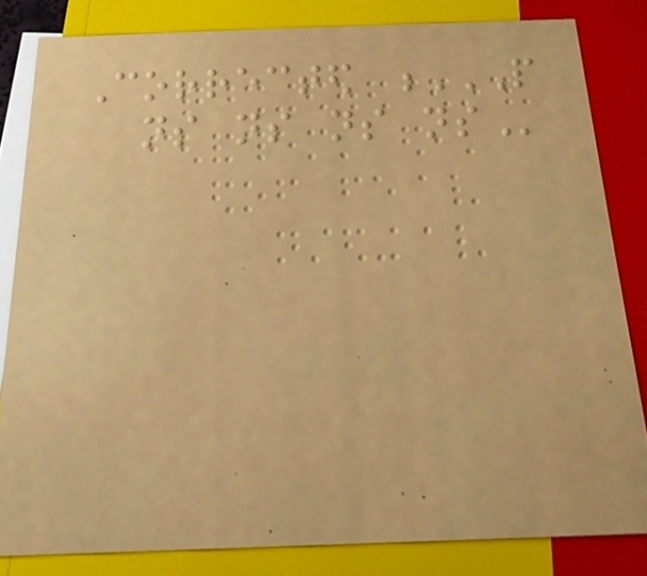Corrected P
NS NS NS NS
